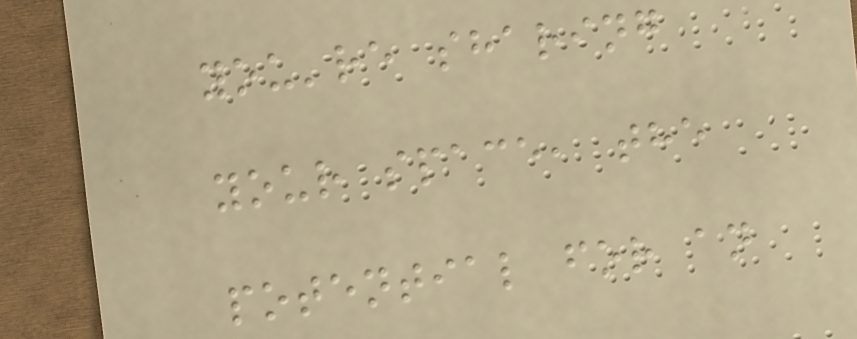you're sharing
your space, the
potential for an
